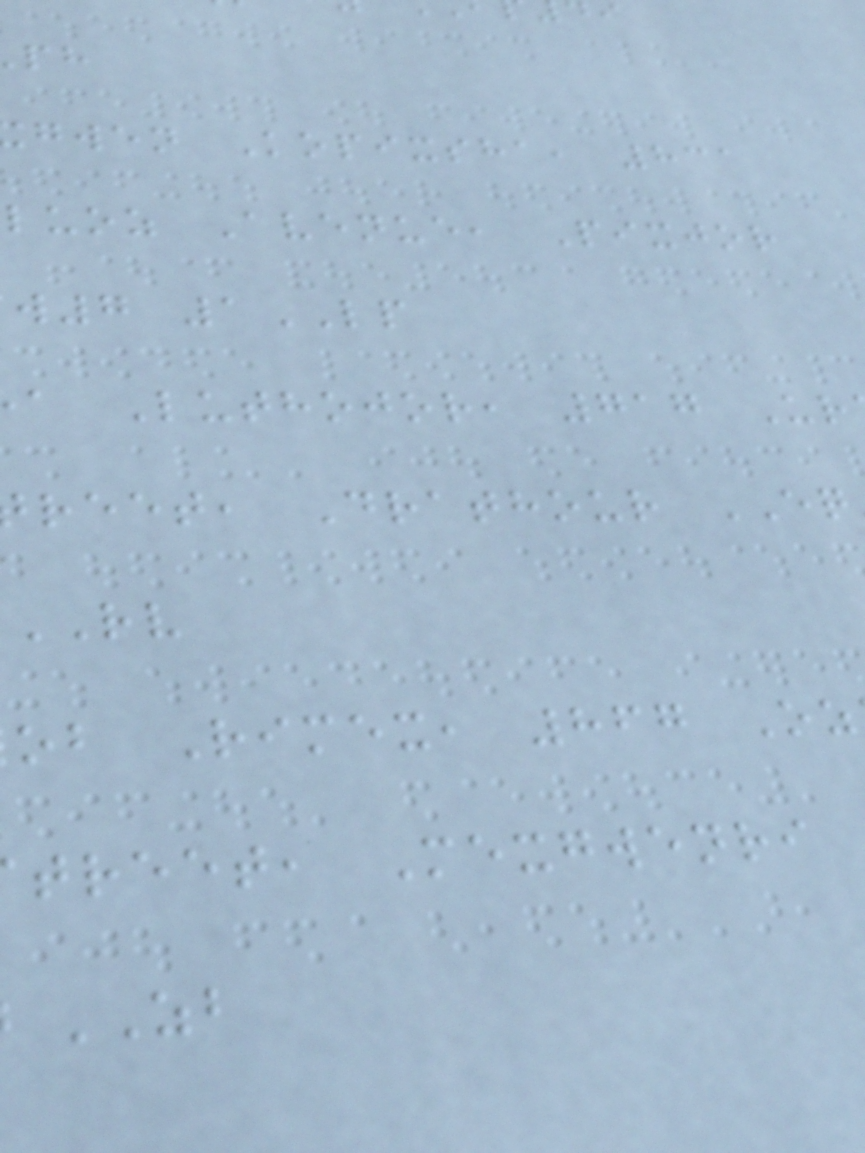gwen Kopixsha, 831
luoz Avenue, Pixjor
w7 1LP
a Luthojor, 717 Ur
reet, Drathour EQ
RV
ob Rimex, 867 Oz
treet, Mexgwenri
ZB
